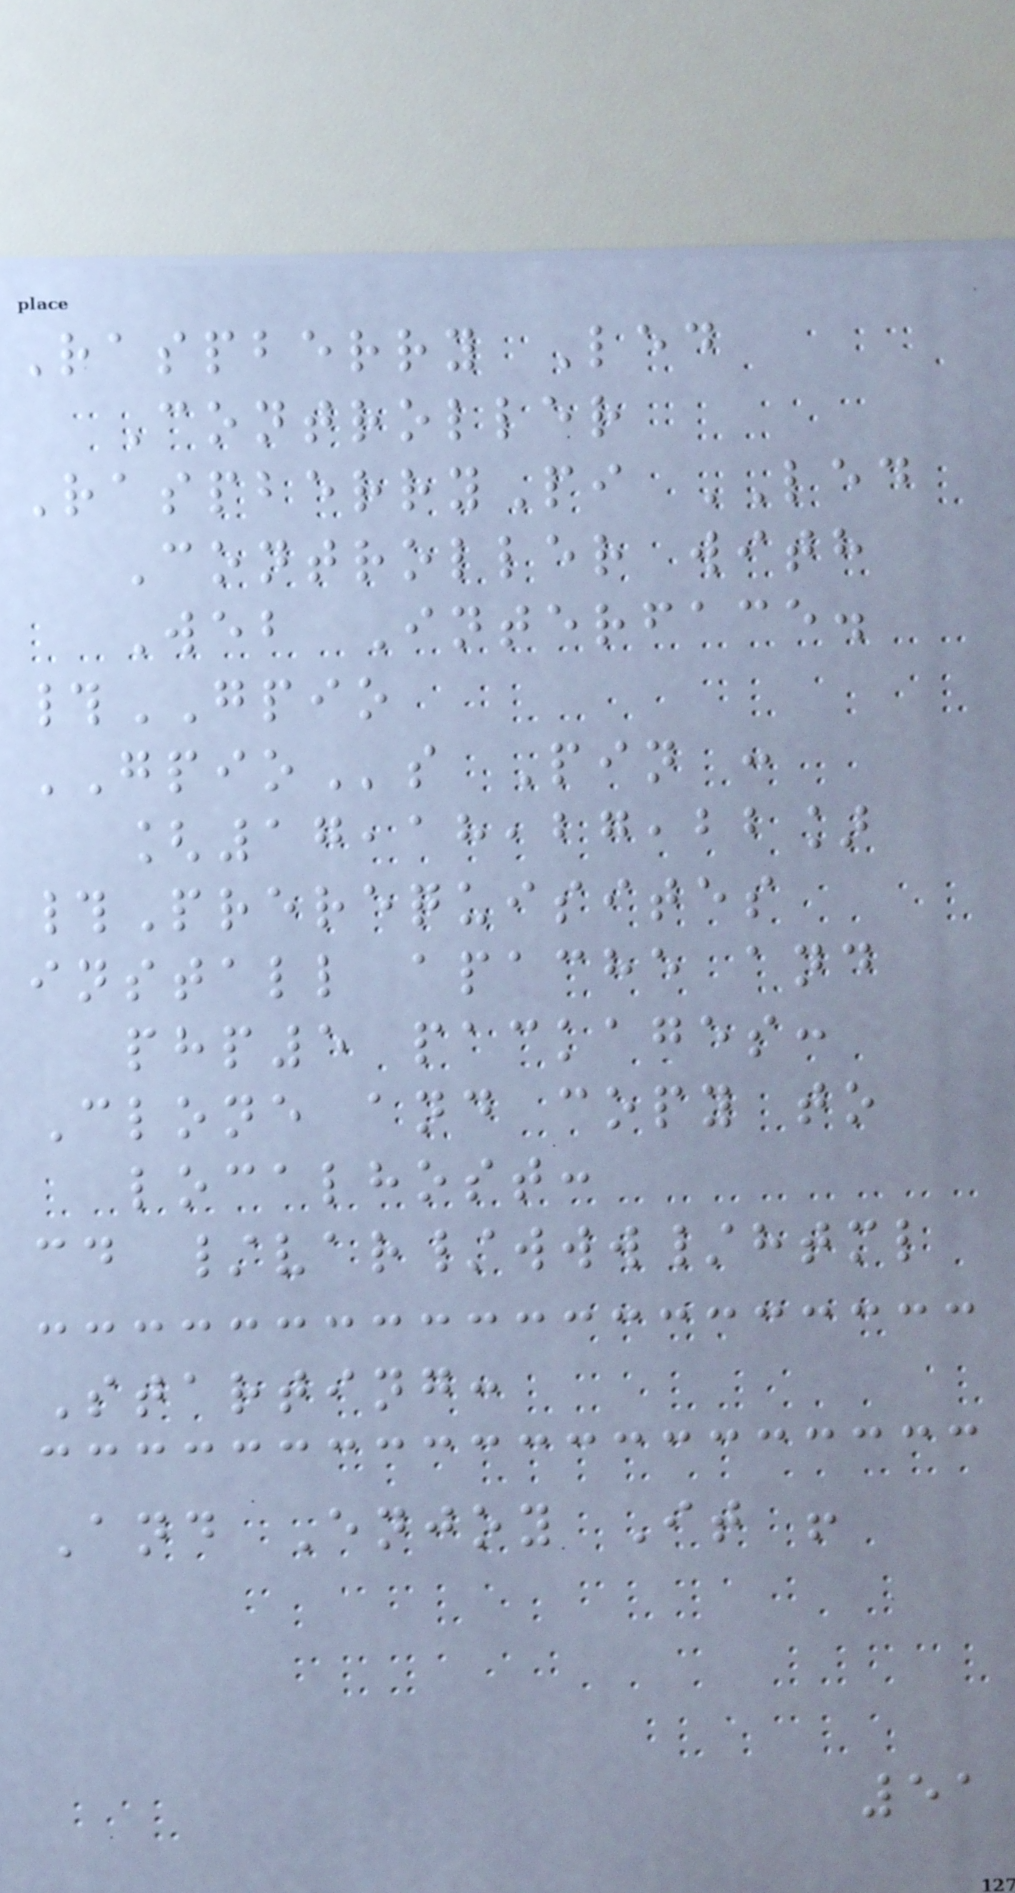Raspberry Led
Controller
RaspberryPi LED
Controller with
Web Interface.
#GPIO
GPIOs Pin :
[17,18,27,22]
#Prerequisites
install apache and
php5 packages:
Clone and copy to
localhost:
cd /var/www/html
Starting:
And Enjoy It !
51
